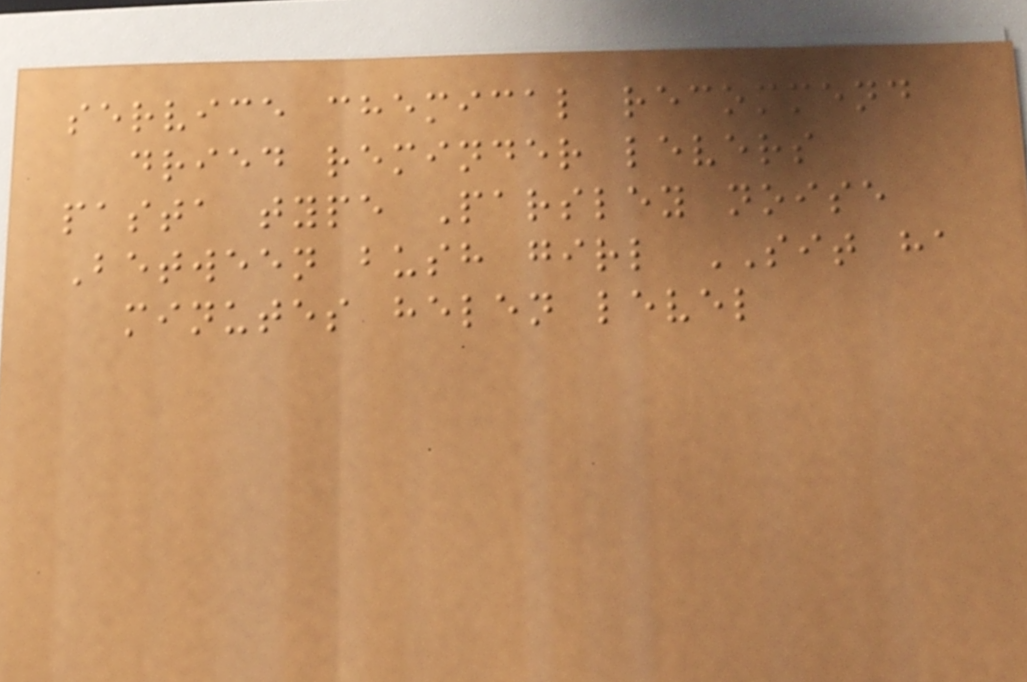service chemical recommend
dried reminder levers
pasta type Parsley noise
Between bush girl SIT ha
minutes helen level
